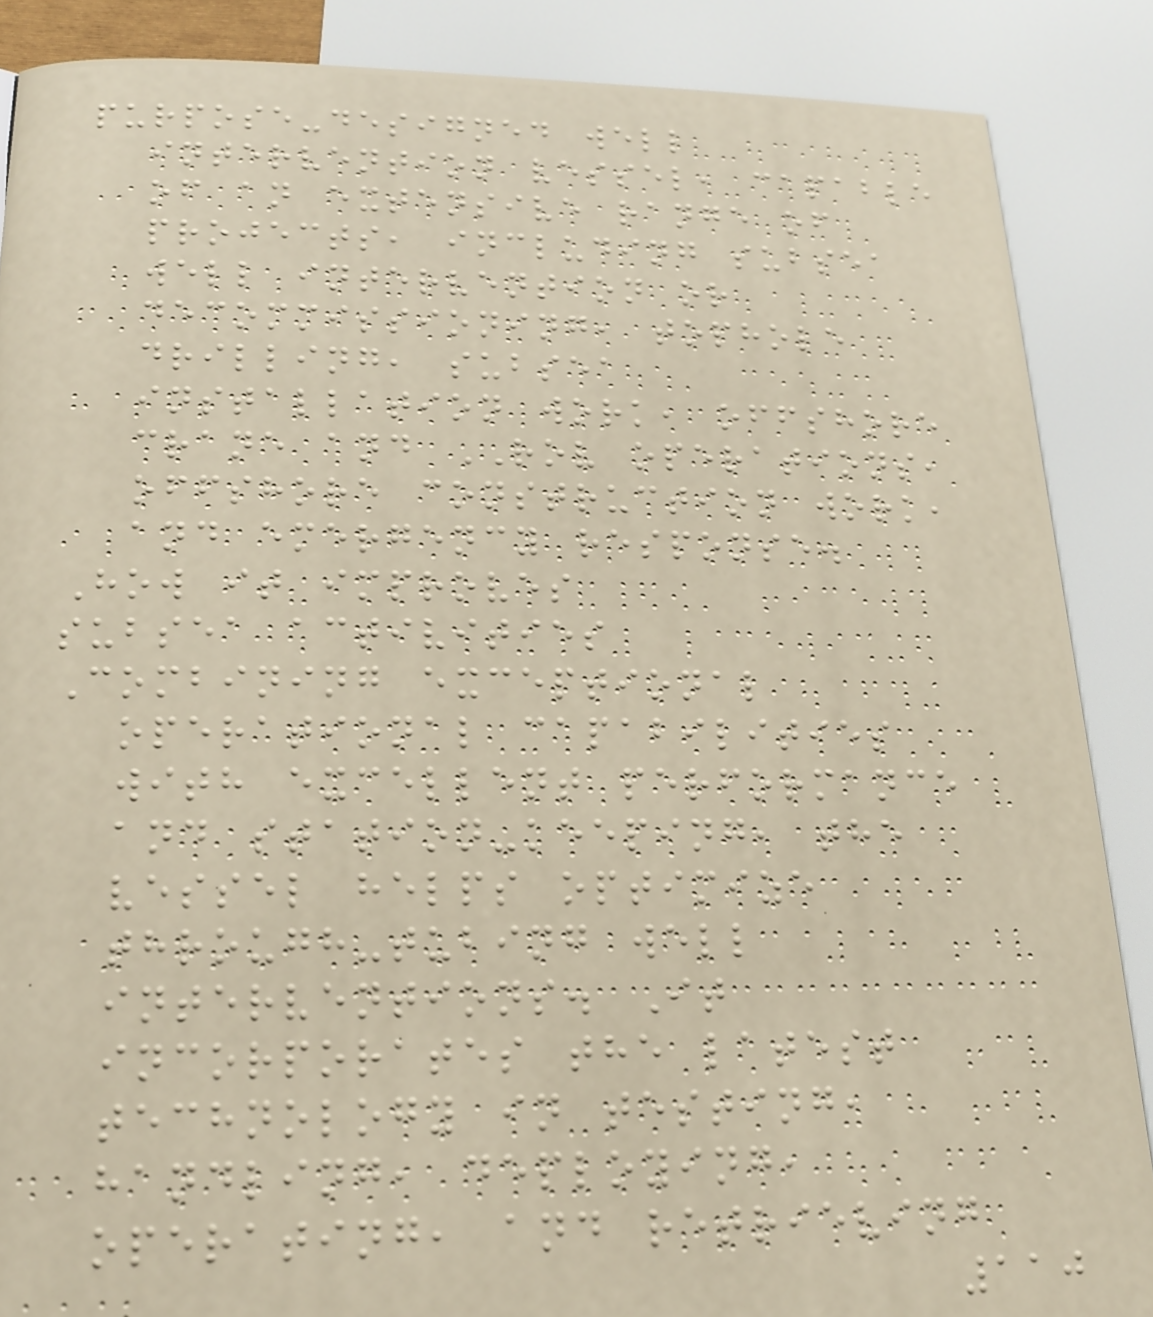purpose-designed well
intervention vessel, capable
of an extensive range of
projects, including subsea
well intervention or
decommissioning, tophole
drilling, subsea
installation work, offshore
crane and ROV operations,
offshore construction work,
and emergency response.
How it improves
subsea activities
Combining exceptional
operational capabilities
with excellent performance
and station-keeping, the
vessel helps optimize
through-tubing well
interventions. It
incorporates the latest
technology in testing,
handling, deploying,
operating, and retrieving
110
